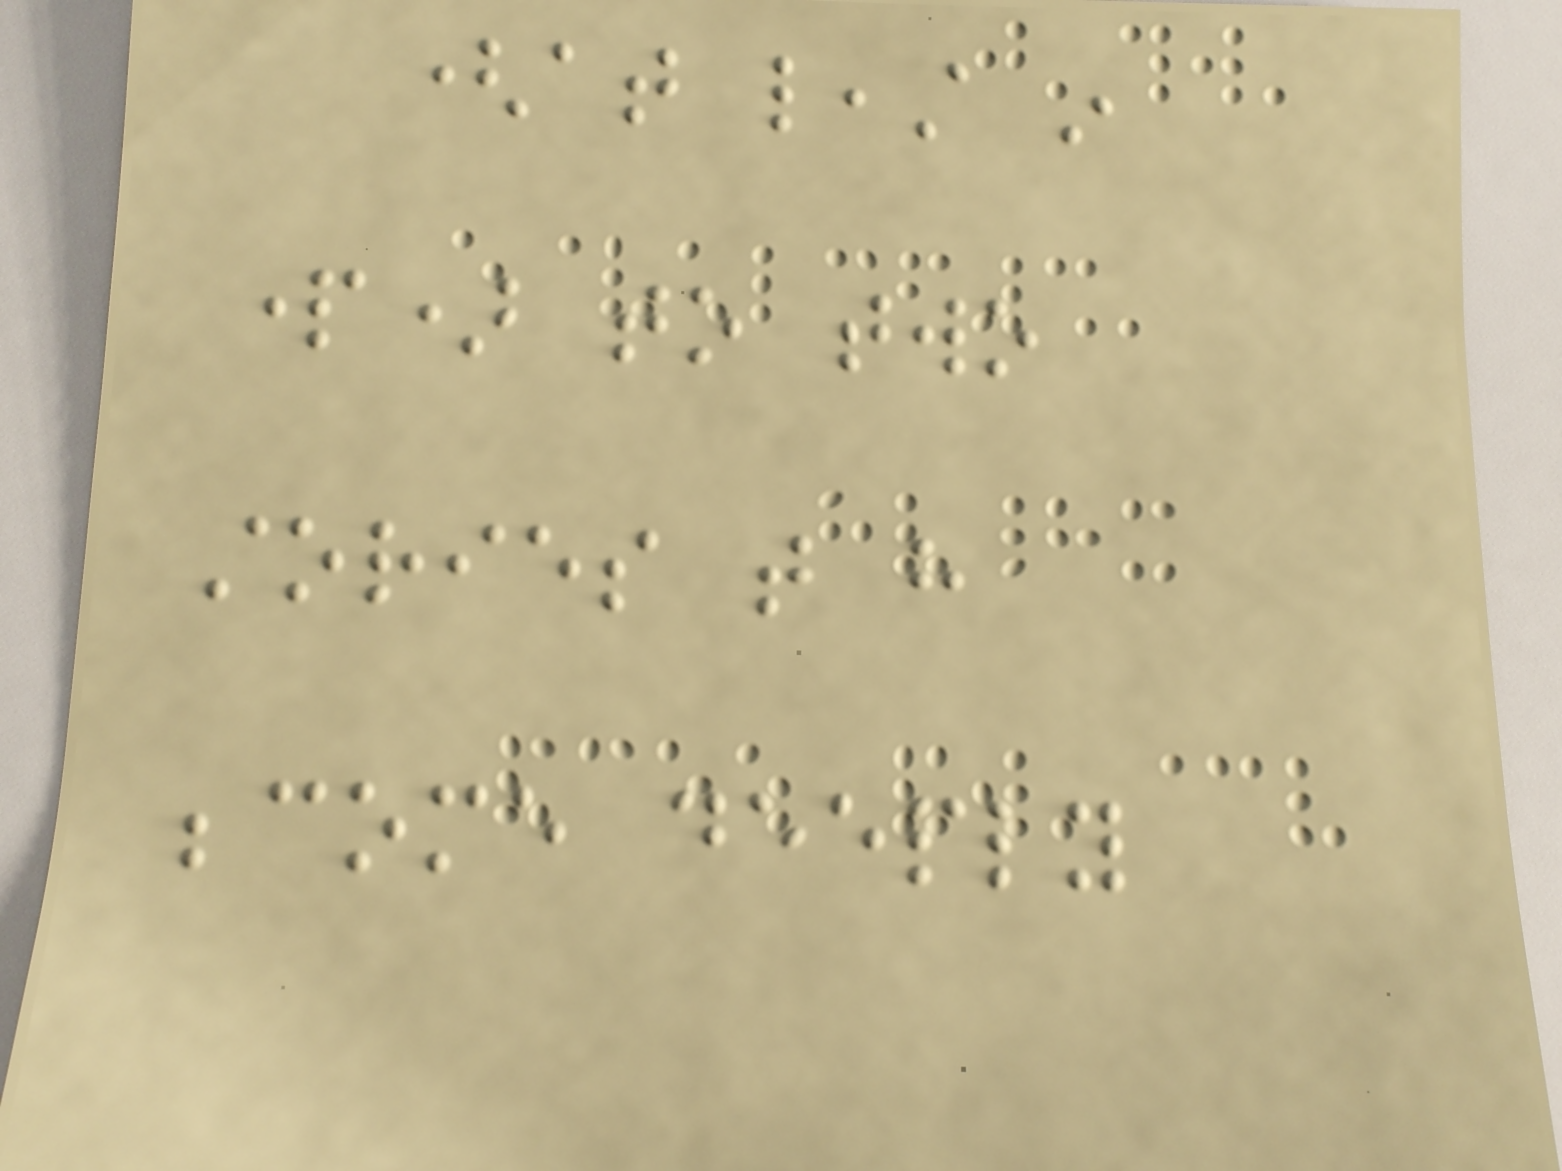(at least in
part) to two
stories that have
become deeply
